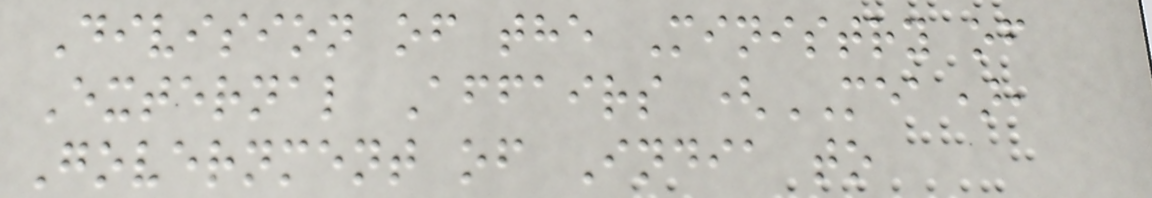Division of the Ministry of
External Affairs (MEA),
Government of India to
